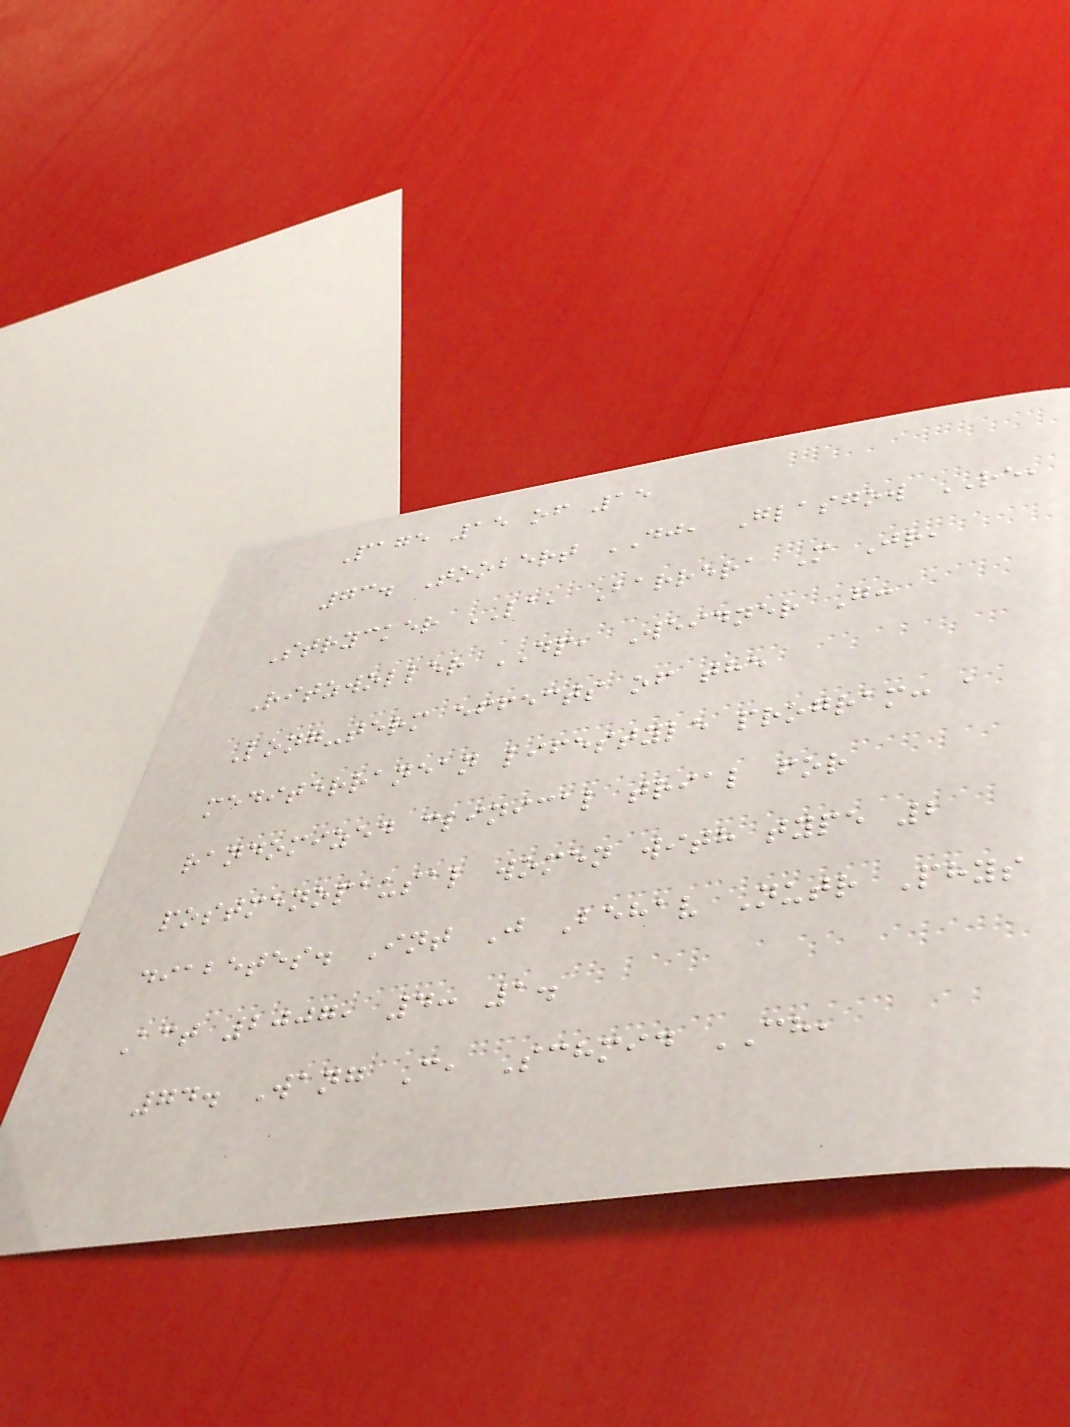Page 15 of 15
73. Toobert DJ, Glasgow RE,
Strycker LA, Barrera M Jr,
Ritzwoller DP, Weidner G:
Long-term effects of the
mediterranean lifestyle program: a
randomized clinical trial for
postmenopausal women with type 2
diabetes. Int J Behav Nutr Phys
Act 2007, 4: 1.
74. Wang C, Schmid CH,
